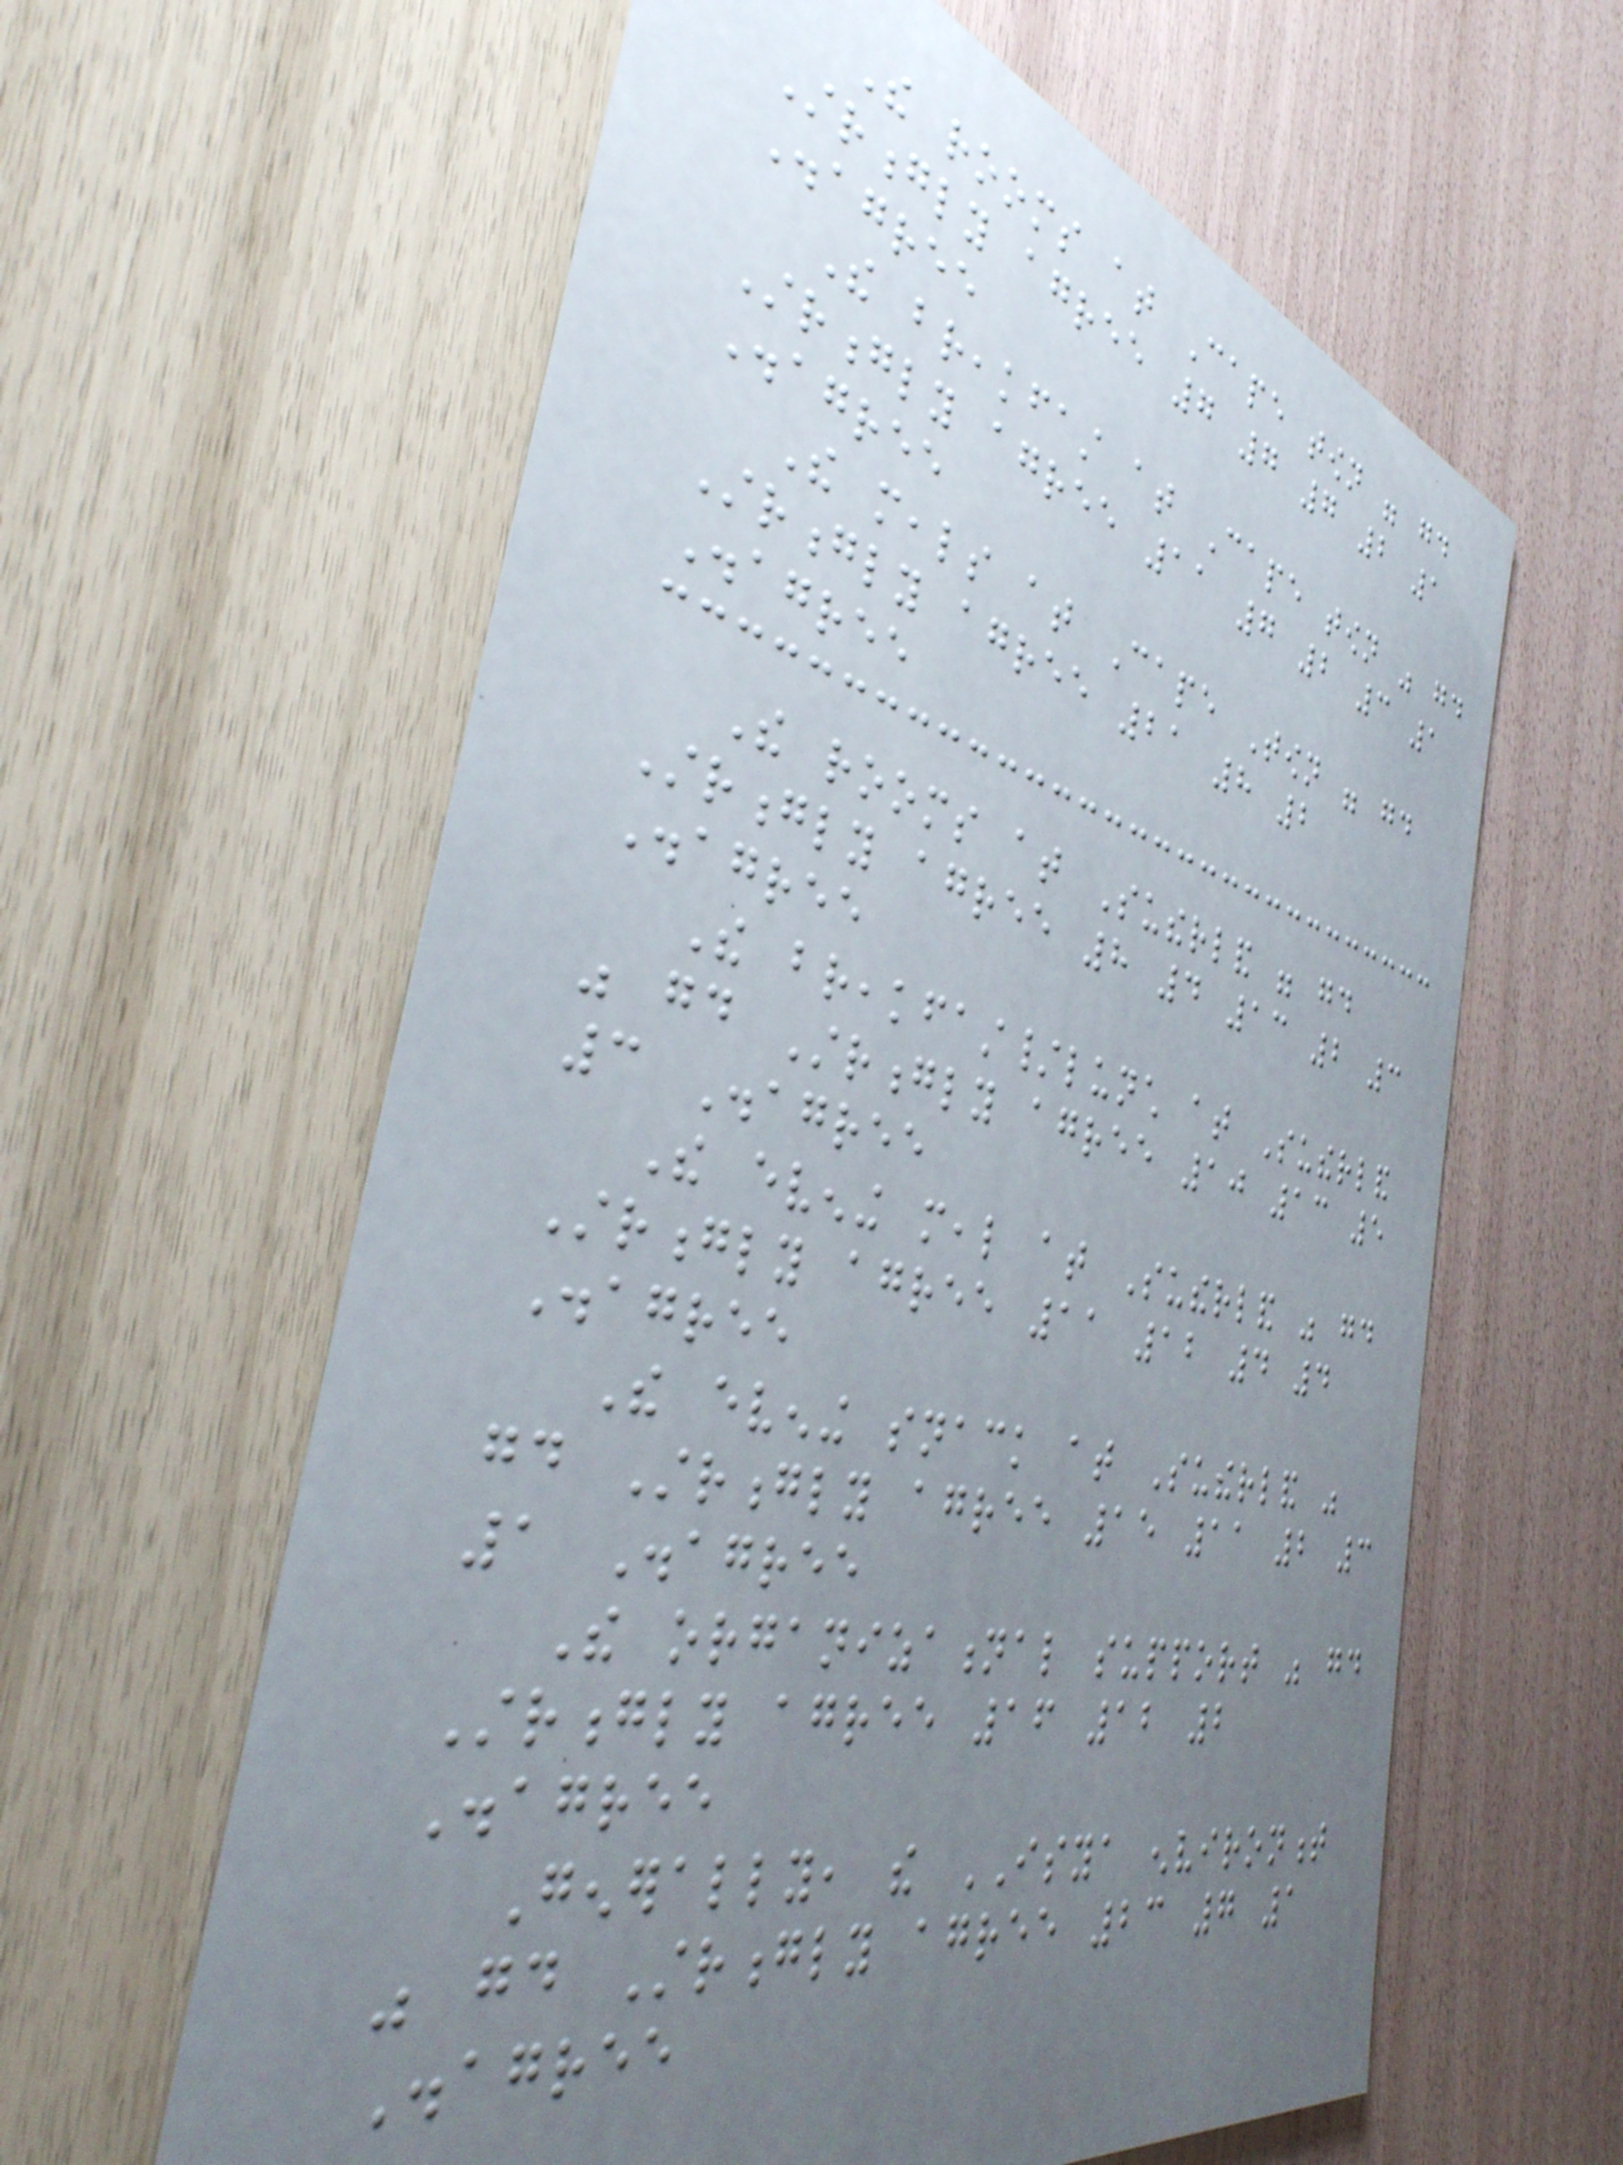The rooms at Cape town were good
Strongly agree 7 7 7 2 1
Disagree
The breakfast at Cape town was good
Strongly agree 11 7 2 3 1
Disagree
The meals at Cape Town were good
Strongly agree 21 8 2
Disagree
The rooms at Sutherland were good
Strongly agree 8 4 13 2 3
Disagree
The breakfast/lunch at Sutherland
was good Strongly agree 10 13 5
3 Disagree
The evening meal at Sutherland was good
Strongly agree 11 12 4 4
Disagree
The evening snack at Sutherland was
good Strongly agree 15 11 2 3
1 Disagree
The organizational support was good
Strongly agree 16 12 2
Disagree
Generally, the ISYA environment
was good Strongly agree 23 7 1
Disagree
